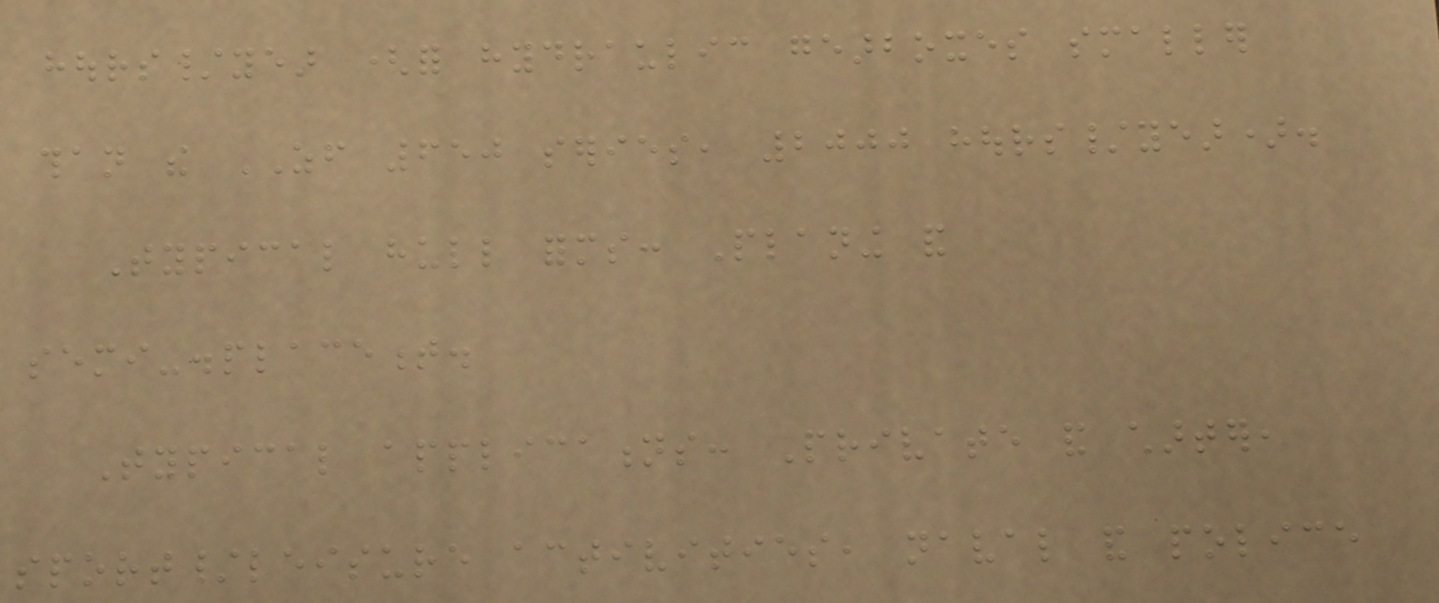hours/year (for hydraulic gearboxes smaller
than the ZF 650 series, 2000 hours/year).
Typical hull forms: Planing and
semi-displacement.
Typical applications: Private and charter,
sport/leisure activities, naval and police
